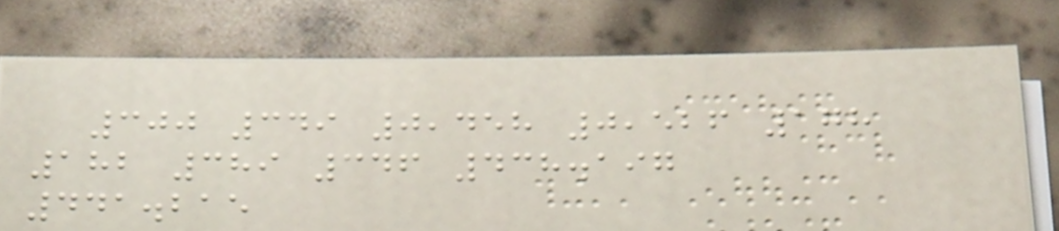300 349 0,458 0,526 178
182 389 346 438.197
441.215
